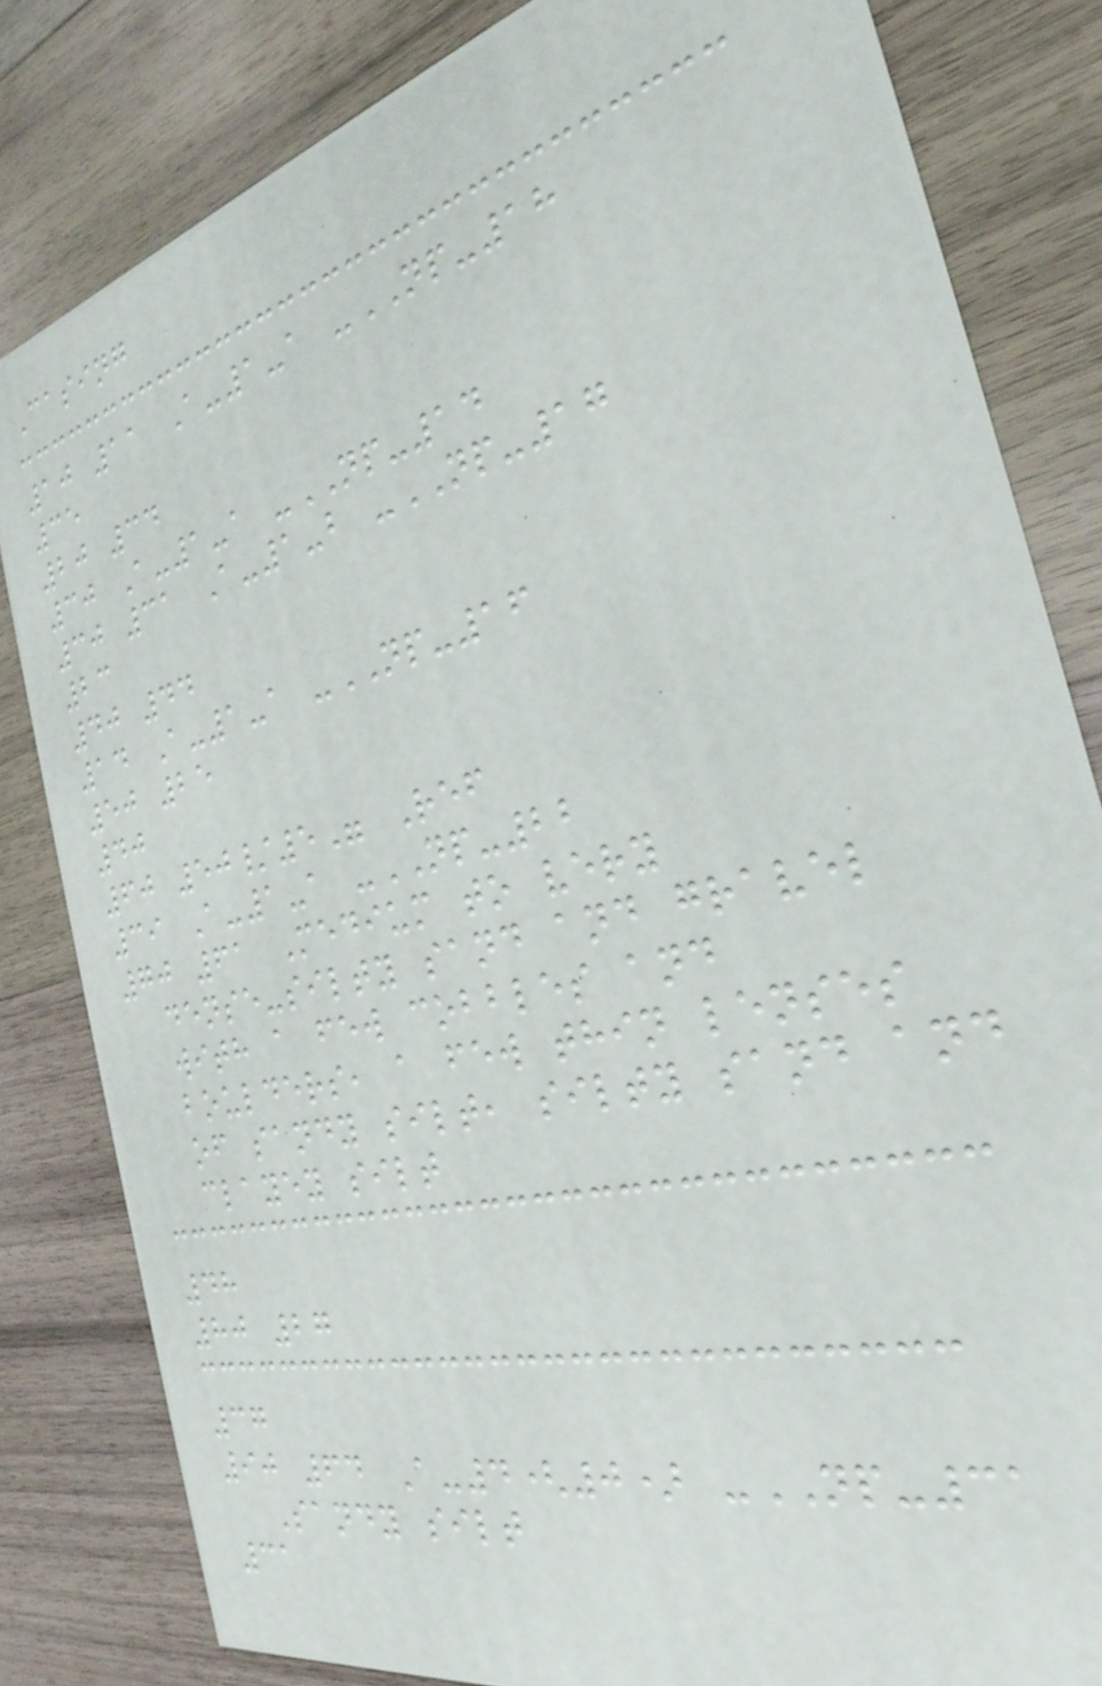Casing
10 11 A-1-a -NP-18
35
20 34
30 A-1-a -NP-14
30 31 A-1-b -NP-17
23
40 44
14 A-1-a -NP-16
50 25
40
60 50/5" Ref
39 A-1-a -NP-22
70 61 Medium to very
dense-silty sand and gravel
with a few cobbles and
boulders, a few thin lenses
of sandy silt, silty sand and
clayey silt
48
80 27
37
90 64 A-4(0) -NP-31
Sandy silt
31
